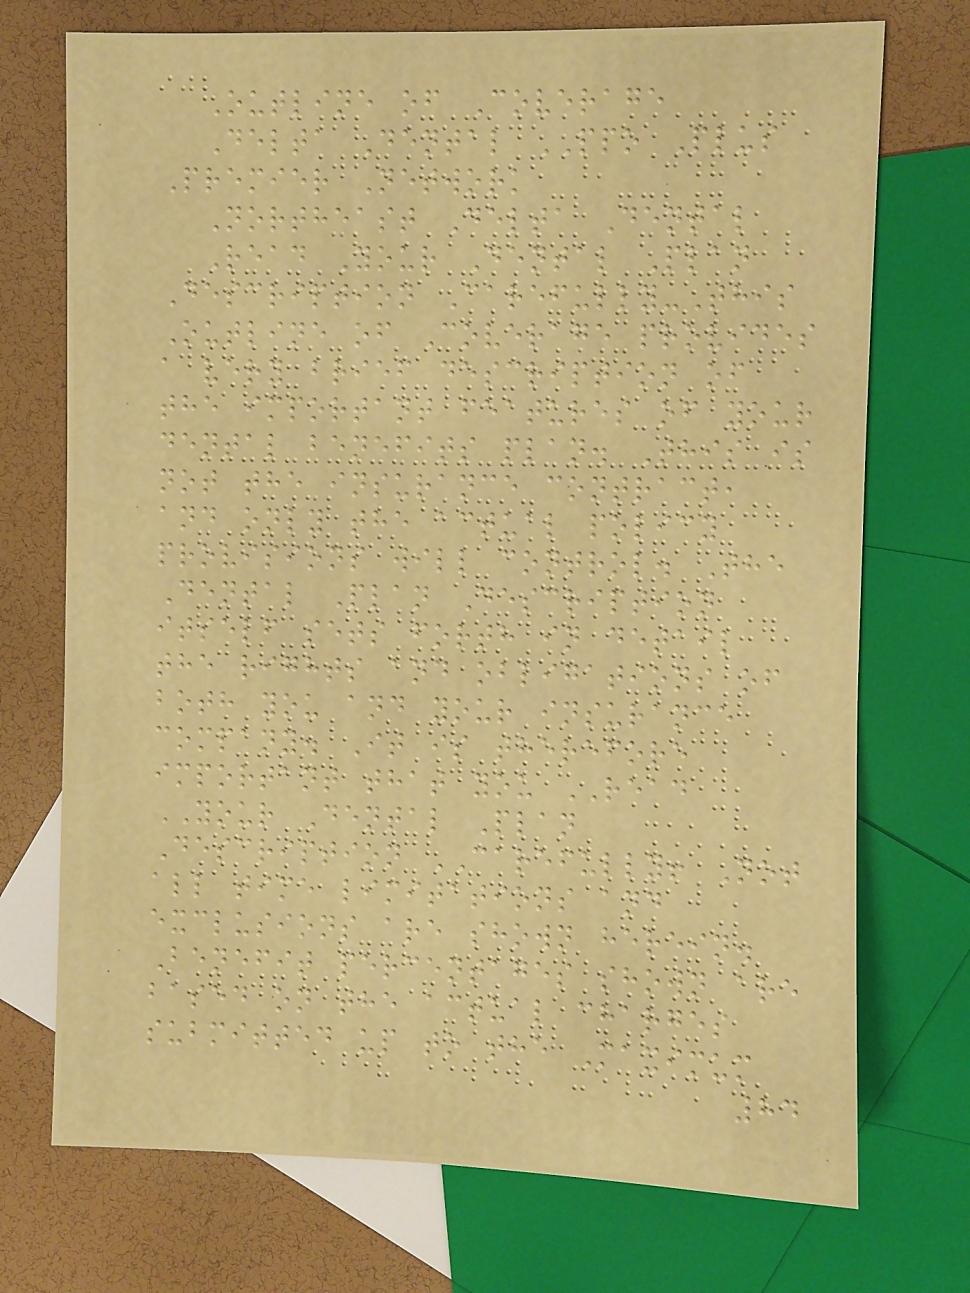Outline of Coverage
Delta Dental PPO Plus
Premier Network
Northeast Delta Dental
Read Your Dental Plan
Description Carefully-This
Outline of Coverage provides
a very brief description of
the important features of your
dental benefits plan. This is
not the insurance contract,
and only the actual policy
provisions will control. The
Dental Plan Description
itself sets forth in detail
the rights and obligations of
both you and your insurance
company. It is therefore
important that you READ
YOUR Dental Plan
Description CAREFULLY! Not
all time limitations and
exclusions are shown herein.
Benefit percentages shown are
based on the actual charges
submitted up to the Maximum
84
